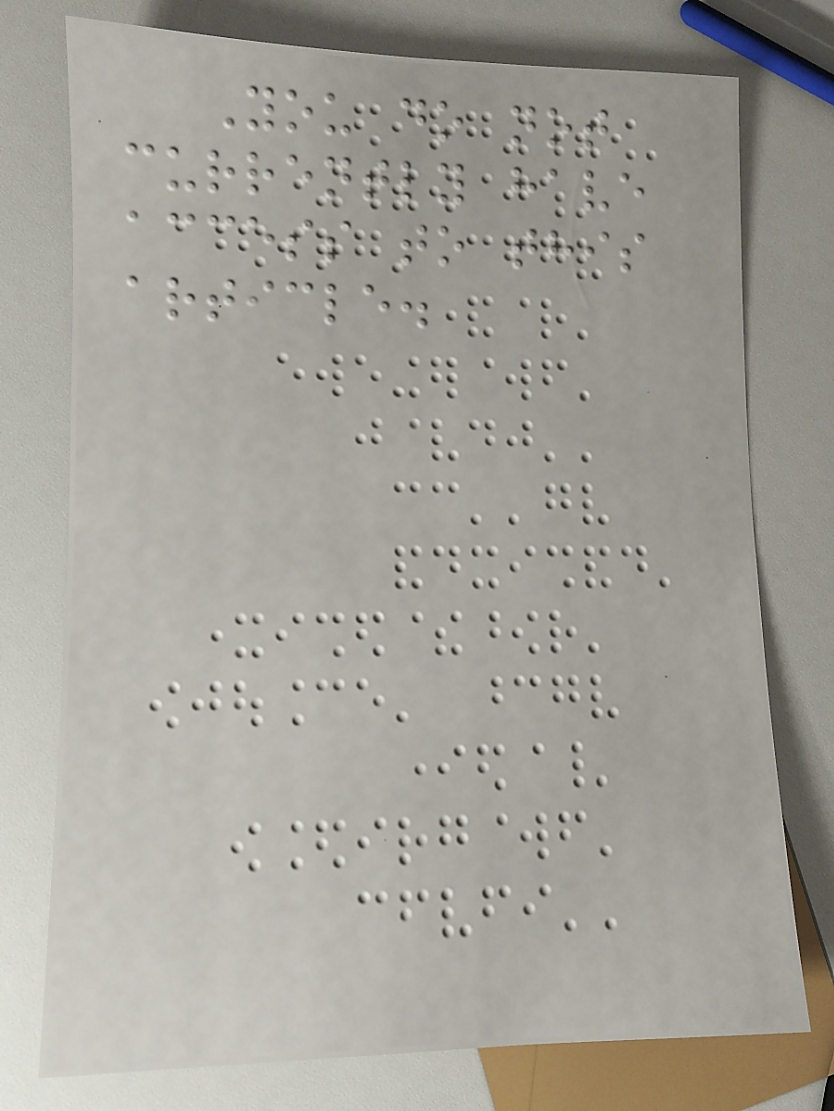You do not
currently have
access to this
article.
